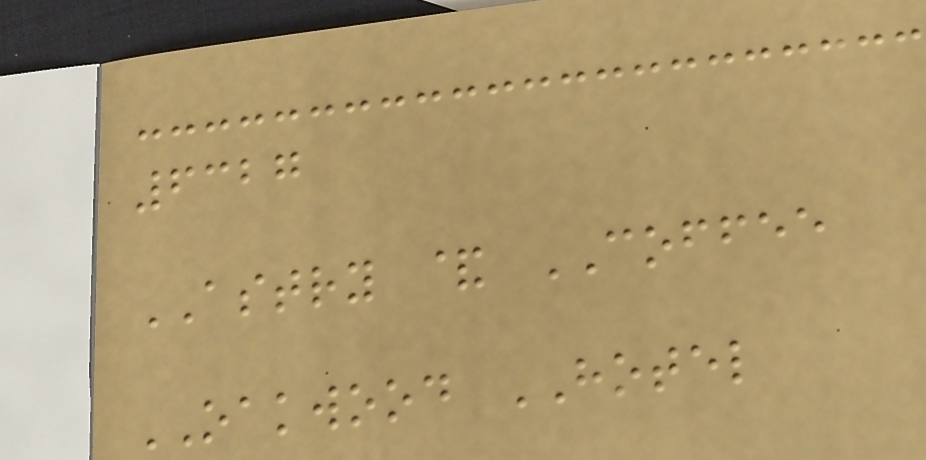6327
ASTRY & COFFEE
OAKWOOD HOTEL
